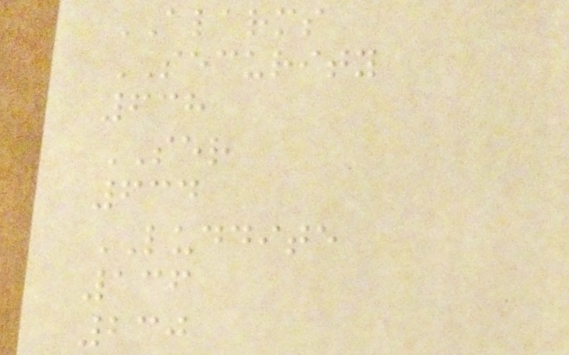ALARMS
SECURITY
638
SER
634
LUDDITE
136
230
